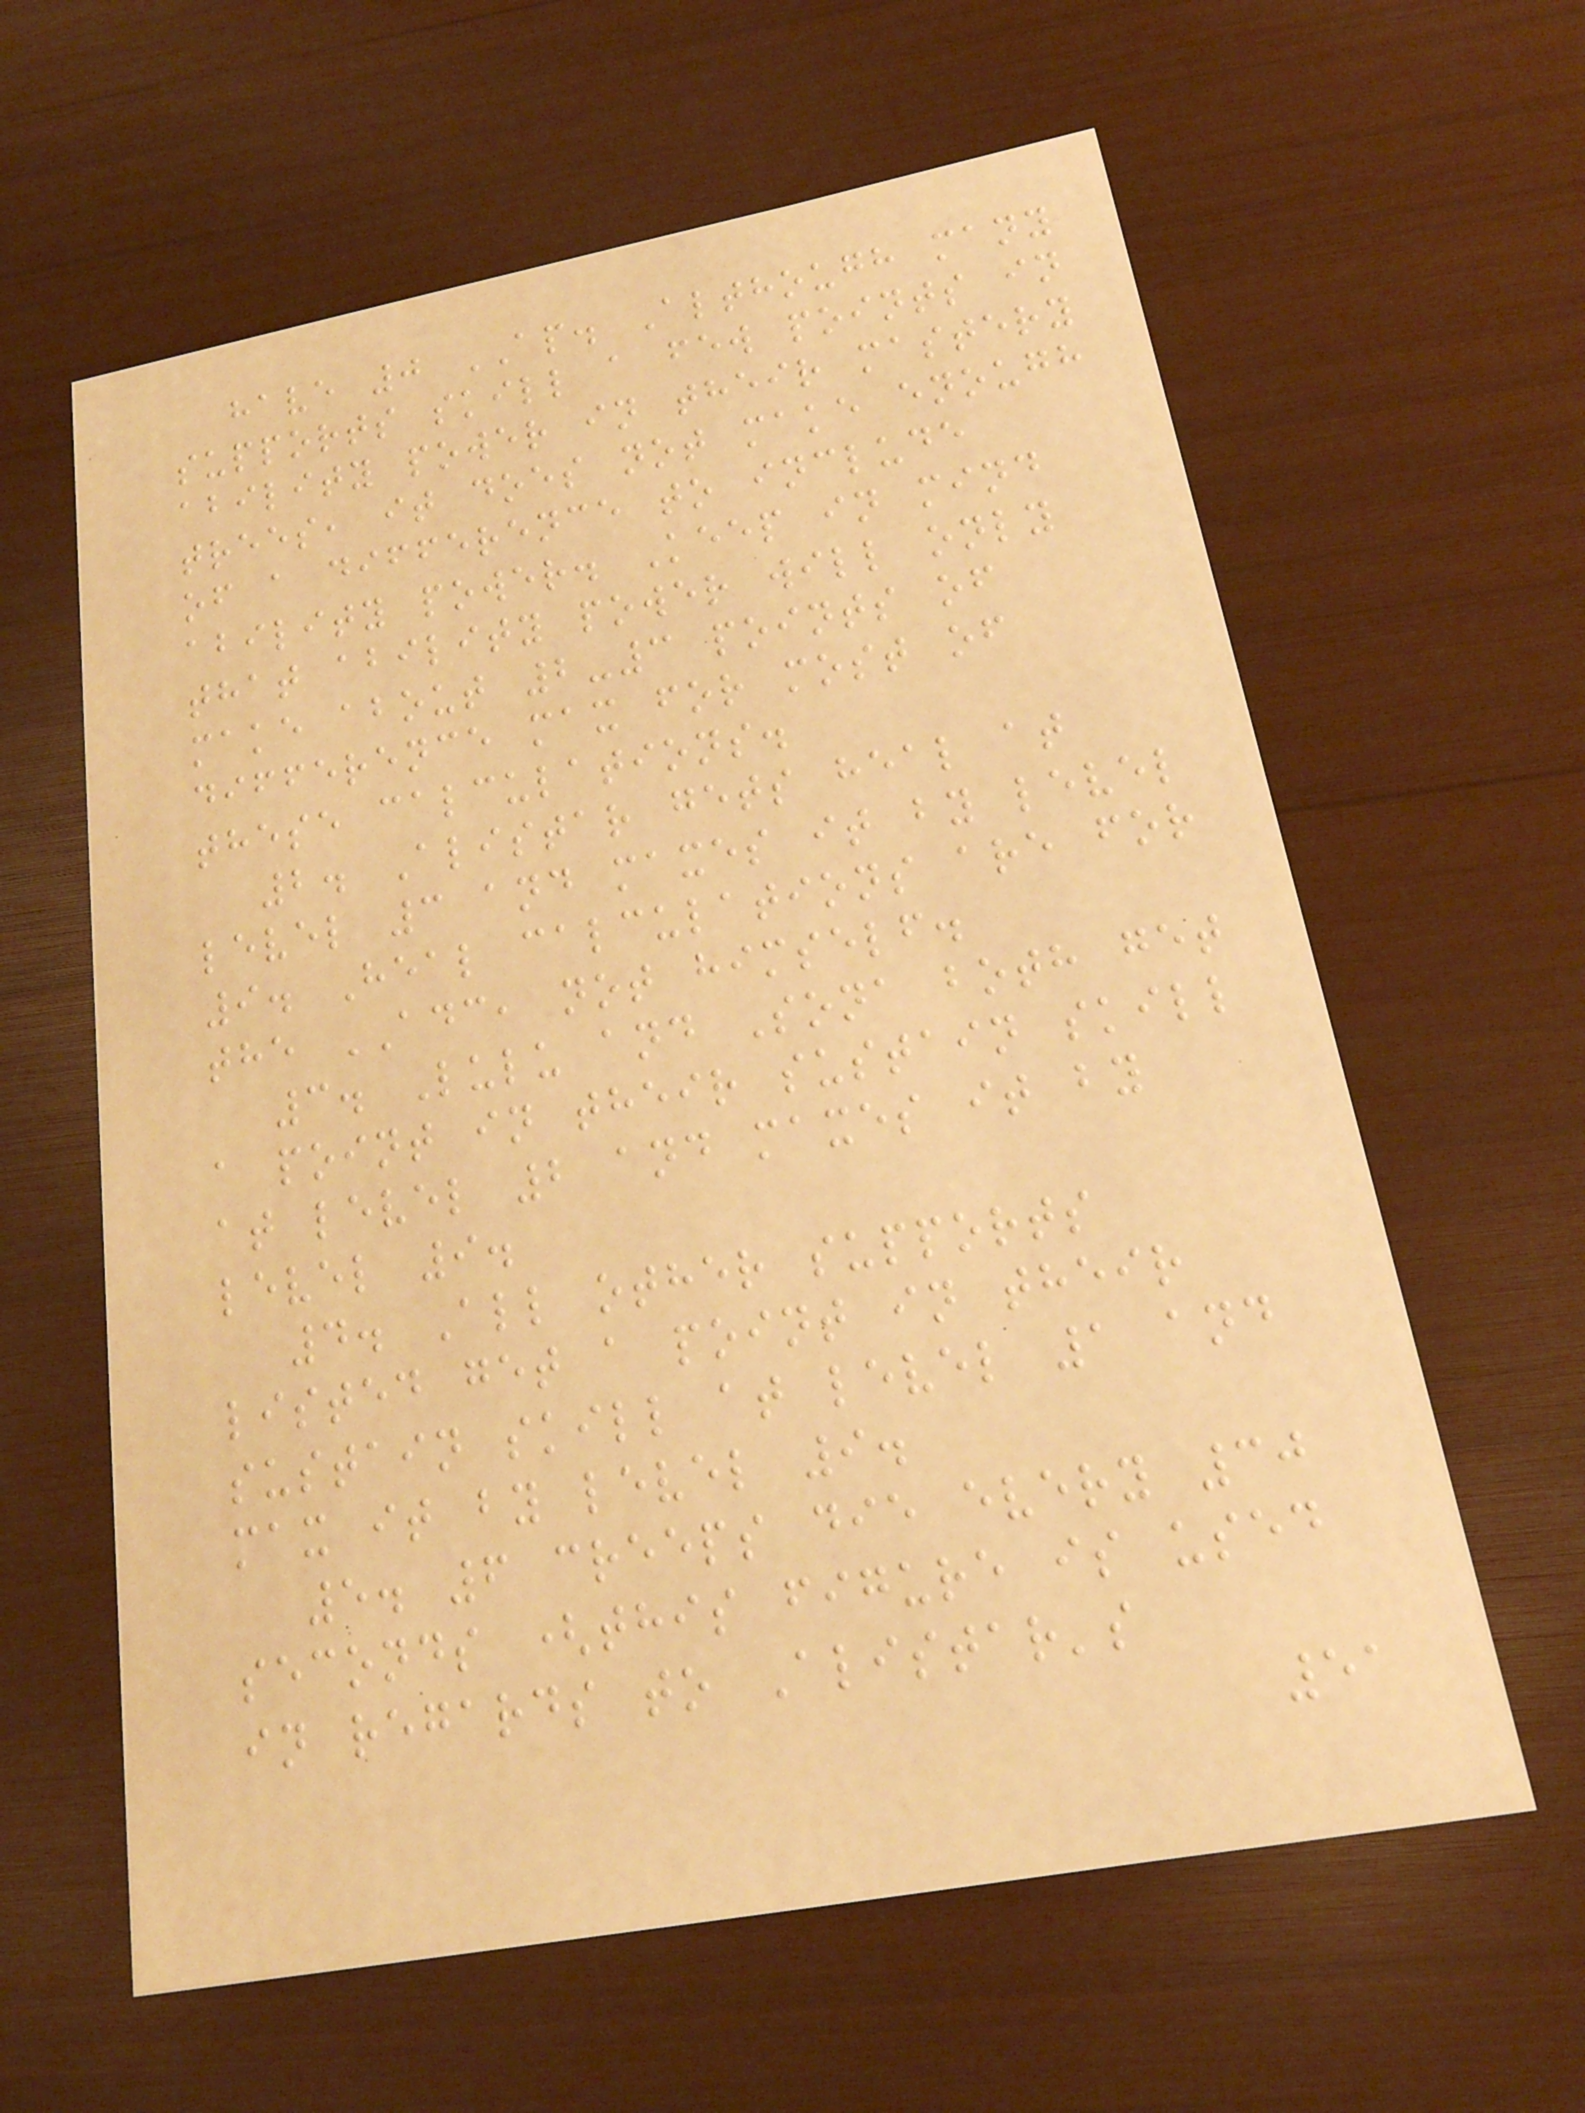have 0 AP. Although many
supports skill a few points in
ability power in their mastery
trees, it does not make enough
of a difference to include
ability power. Keep in mind
that ability power will only
make about 2-3 points of
difference max for most of
these calculations.
2. Alistar gets heal at
level 3 and maxes it by level
9. Heal calculations are for
the ADC, not himself.
3. Lulu and Sona both get
a point in their sustain skill
at level 2 and maxes it by
level 9.
4. All other supports
listed get a point in their
sustain skill at level 1 and
max it by level 9.
5. 6 creeps die every 30
seconds (this figure is used
in regards to Alistar's
51
